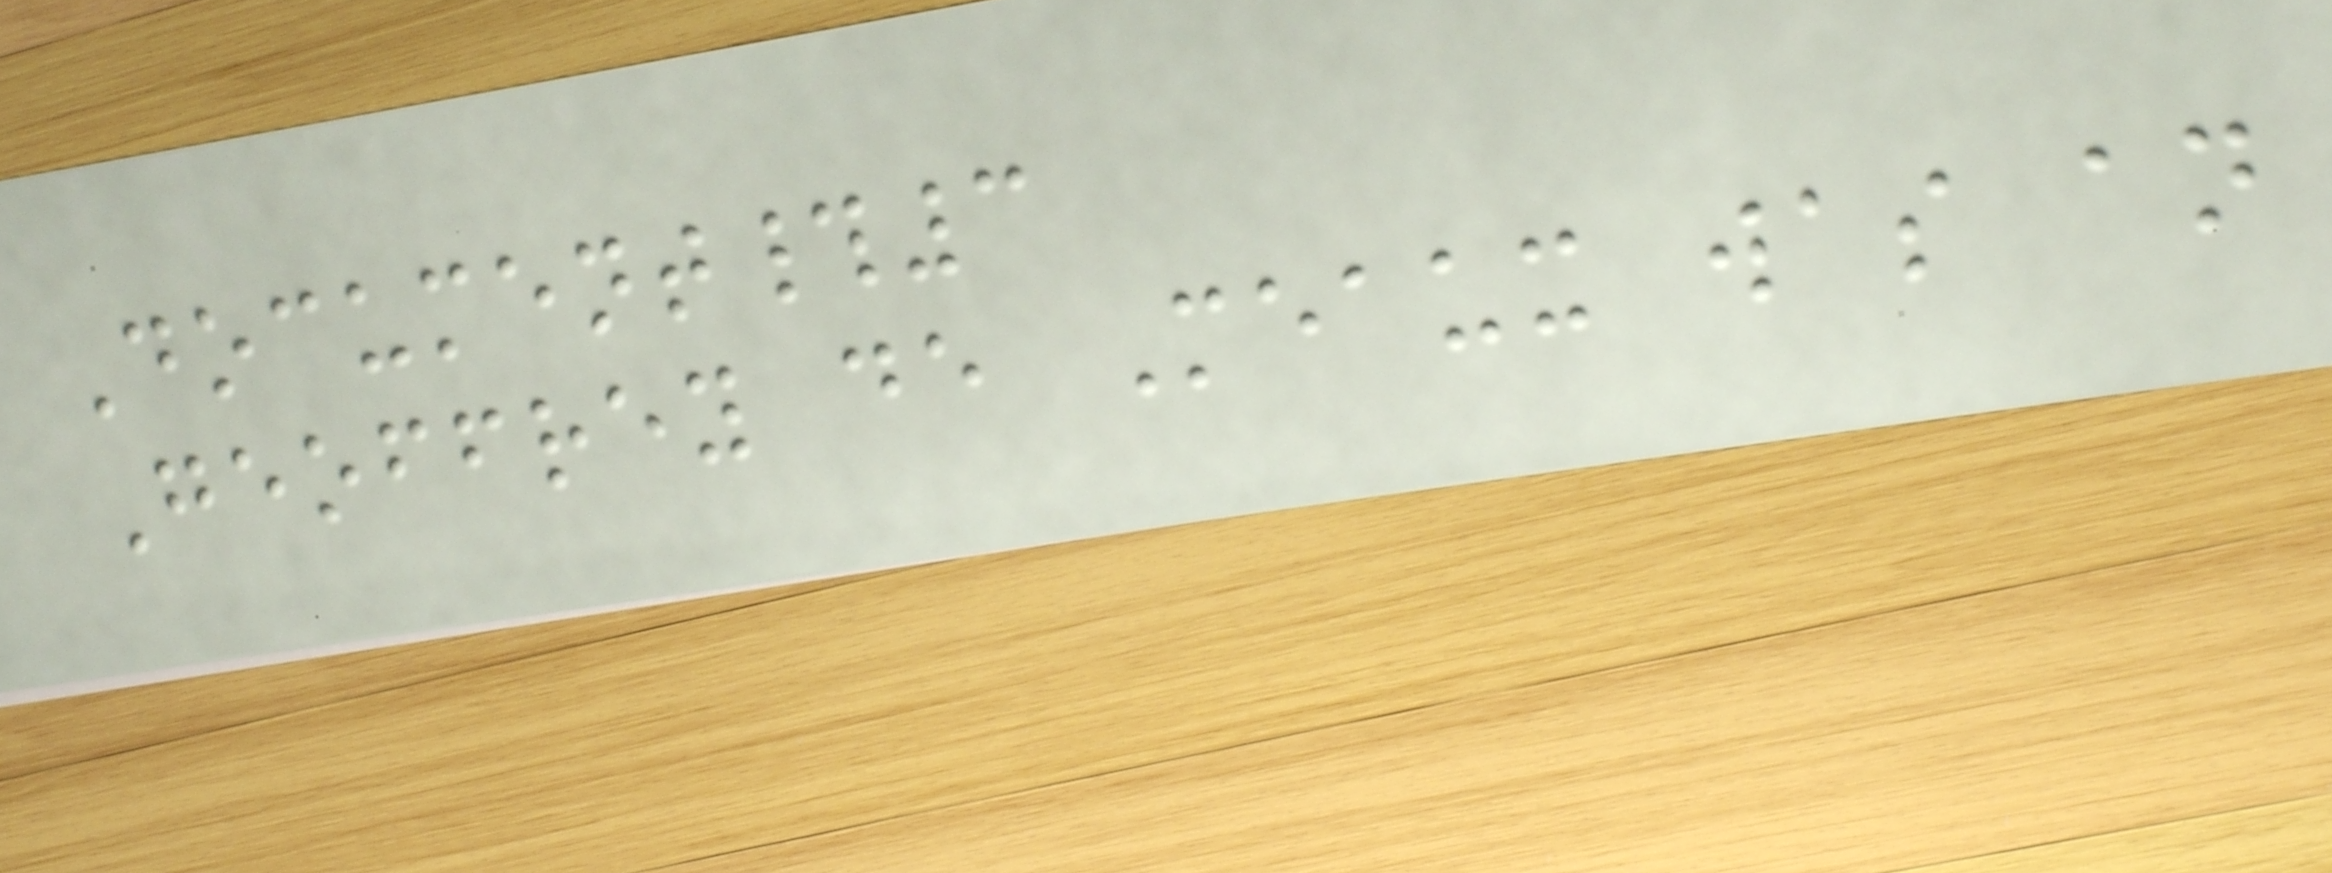Document#3
Geoffrey de Meaux was an
